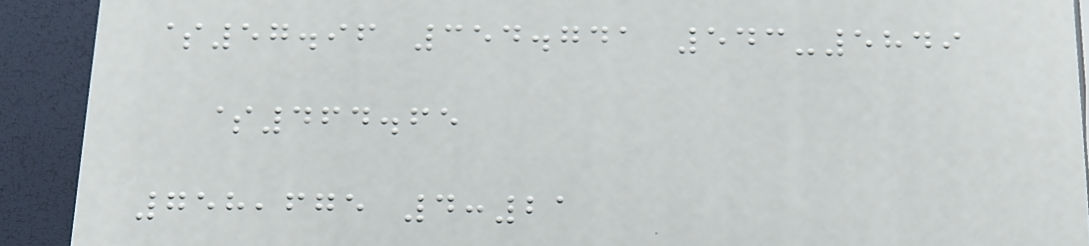$57.96 354.741 543-5849
$464.65
758,675 4:21
